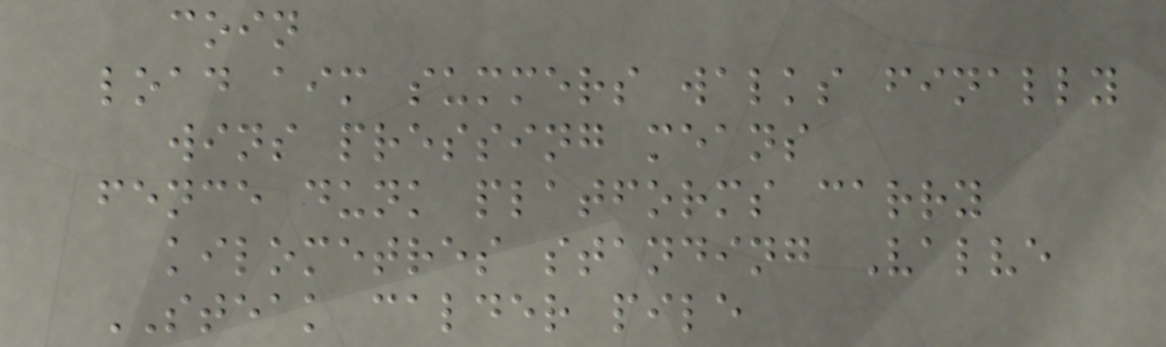coin
load aim summers walks finally
wins pressing means
fence dunk platforms carry
kilometres standing Valve
STEAK calder pile
